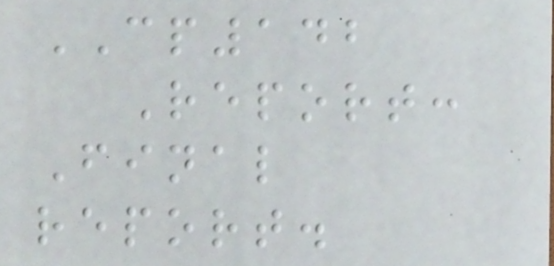CP142
Report:
Final
report.
